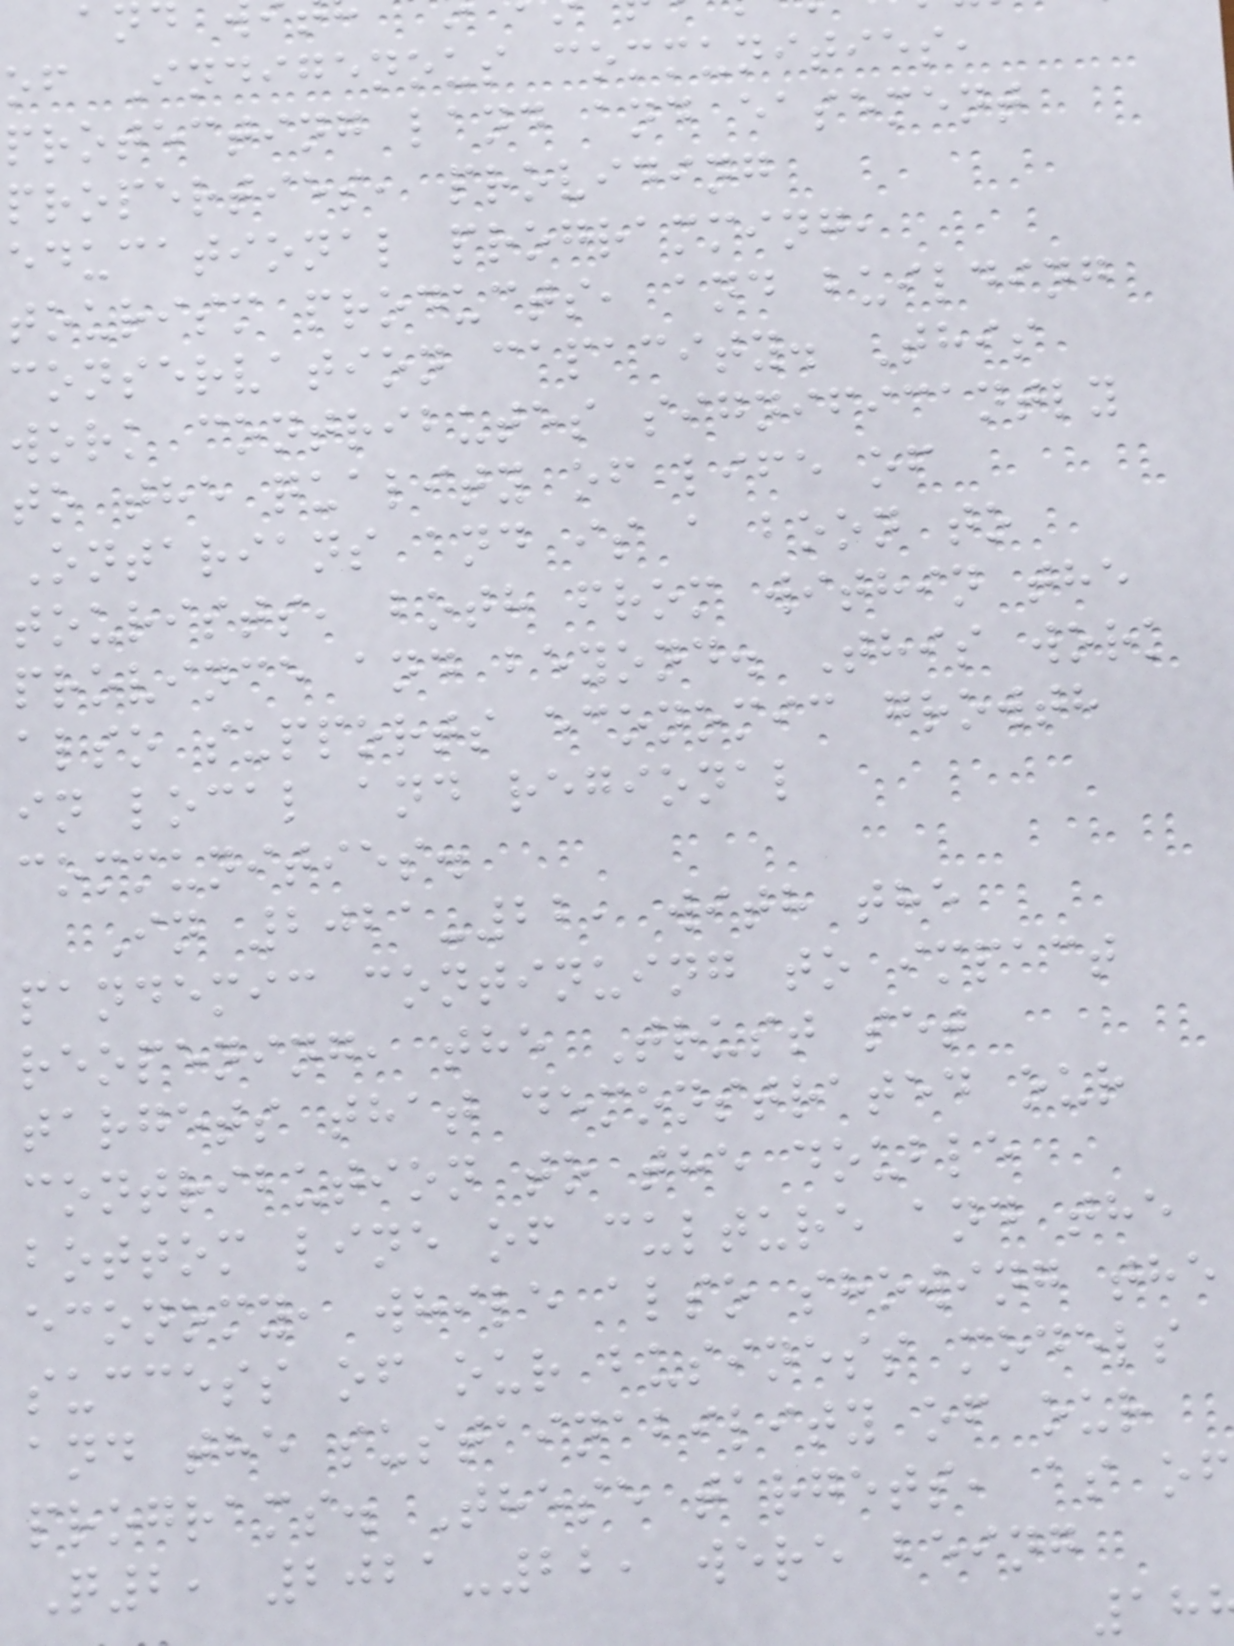of Indigenous communities,
protecting land and easement
properties, providing
educational programming,
tourism products, and building
conservation capacity. This
work contributes significantly
to the quality of life of
Ontarians and is a boon to
tourists, both from within the
province and beyond. This work
also supports economic growth
in local and regional
communities.
In 2021-22, with the
pandemic continuing to impact
reopening, the Trust set
targets that demonstrated our
contribution to the double
bottom line of culture and the
economy, while also showing the
success of our business models
and the sustainability of our
programs. These targets, as of
Q2, 2021-22, were being
